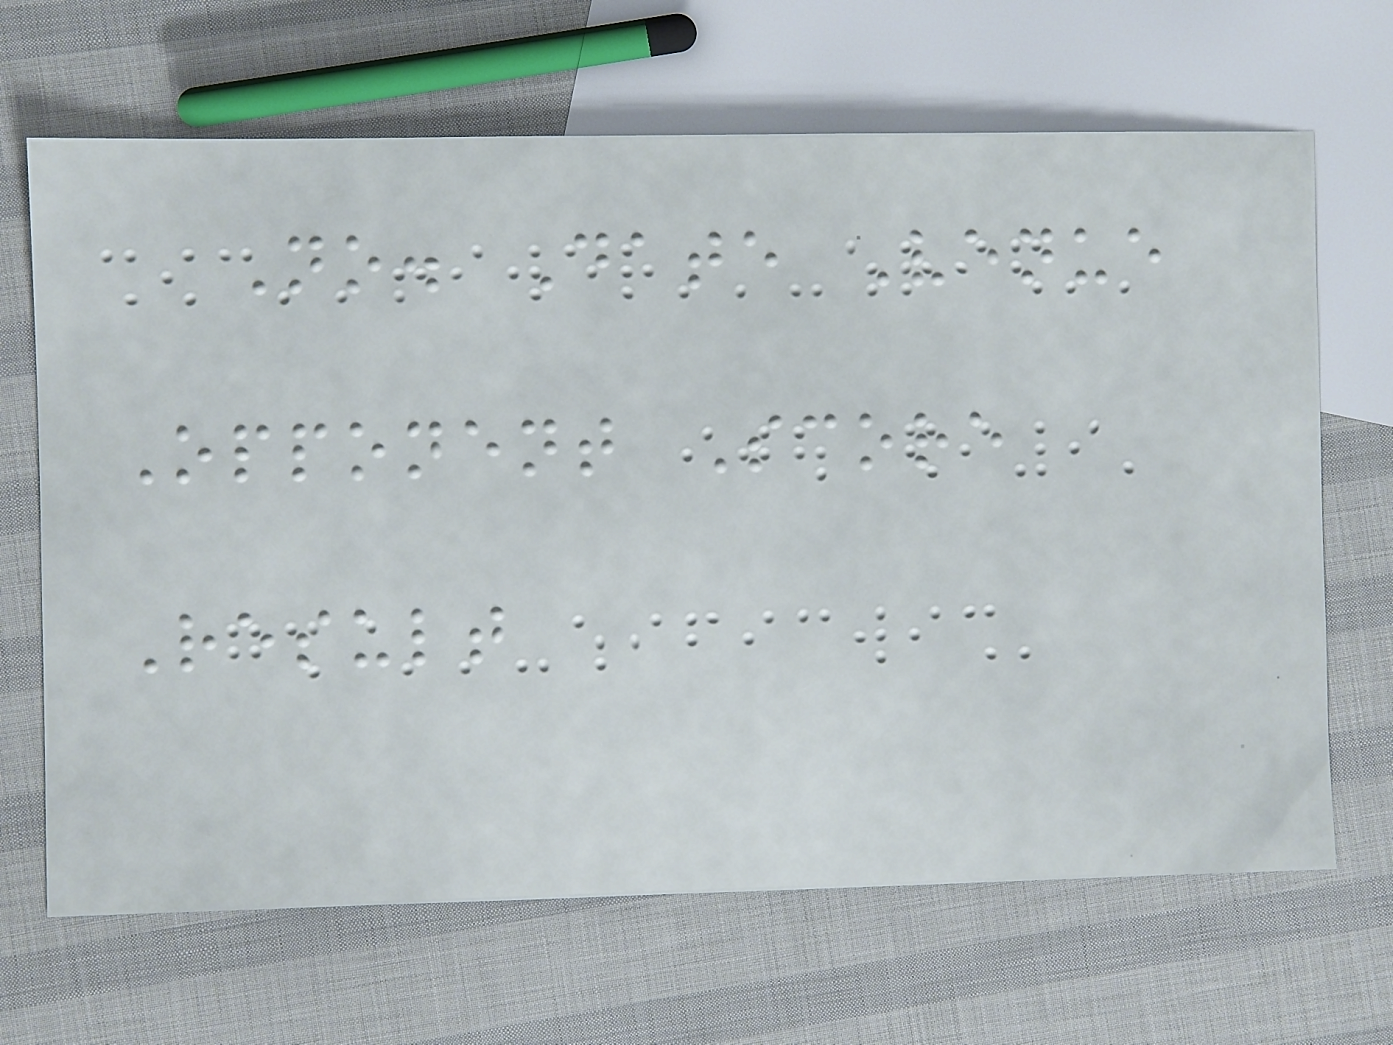No. Date Venue
Opponent Score
Result
